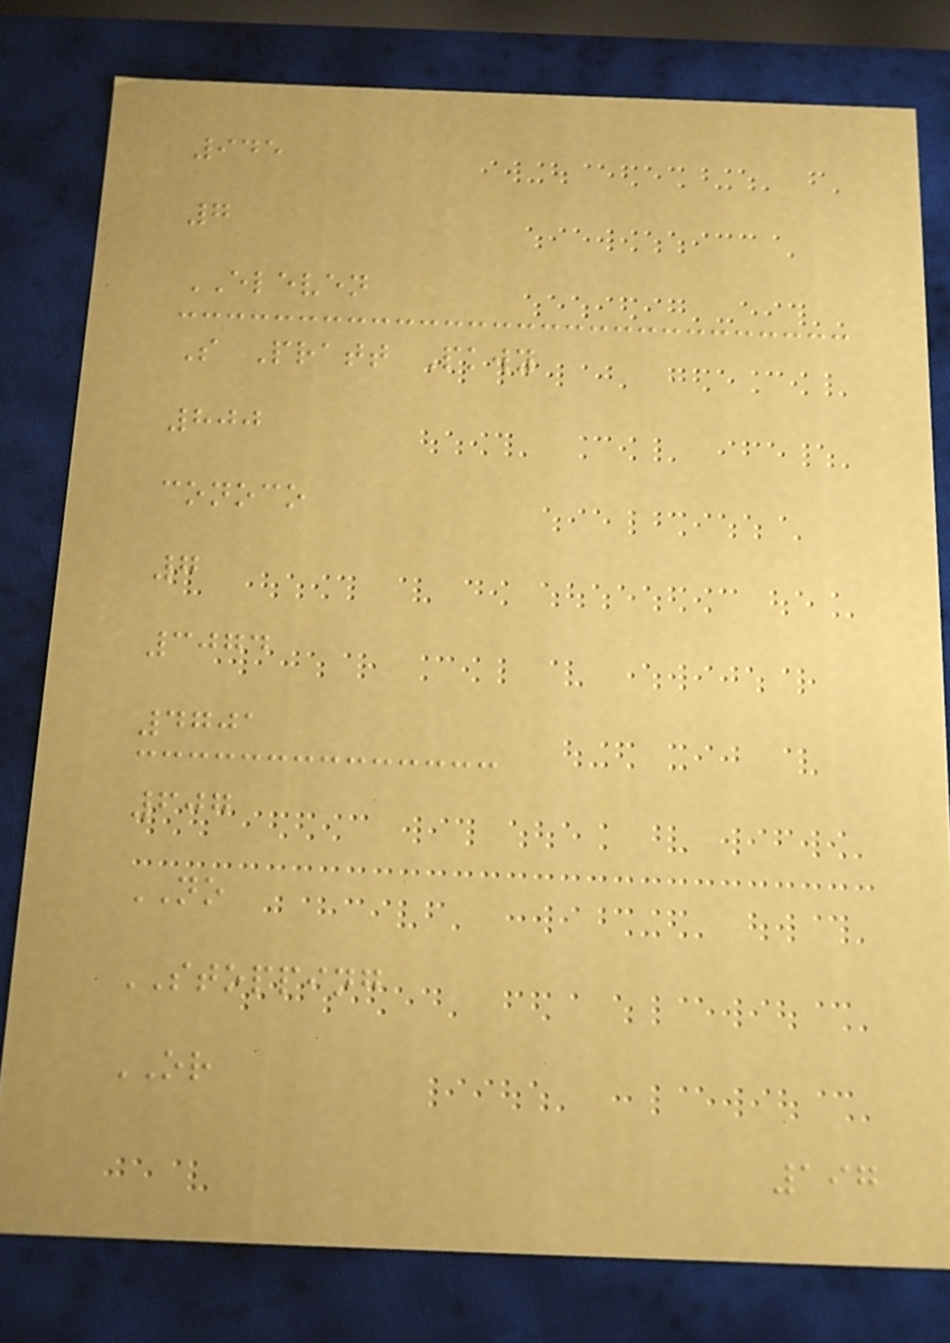945
7
ELEVEN
S Pratt Pkwy
800
conoco
7
3074
4701
607
NO
STOPPING
OR
197
